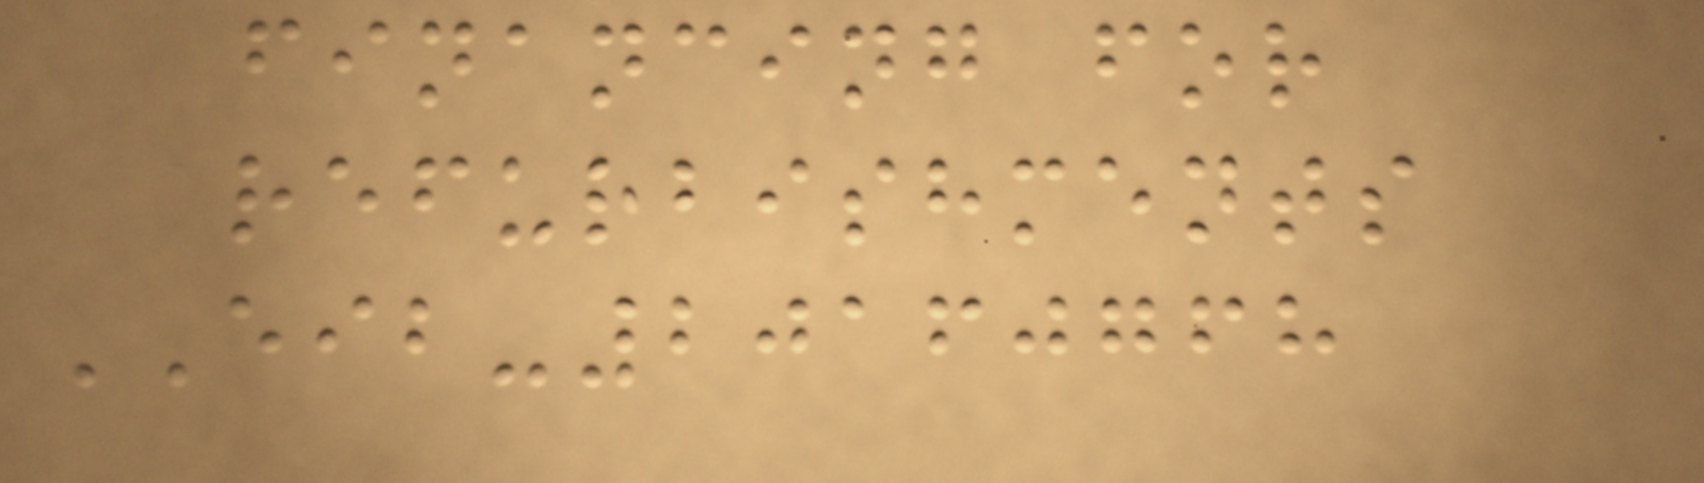financing for
refurbishments
EIB-20160768
